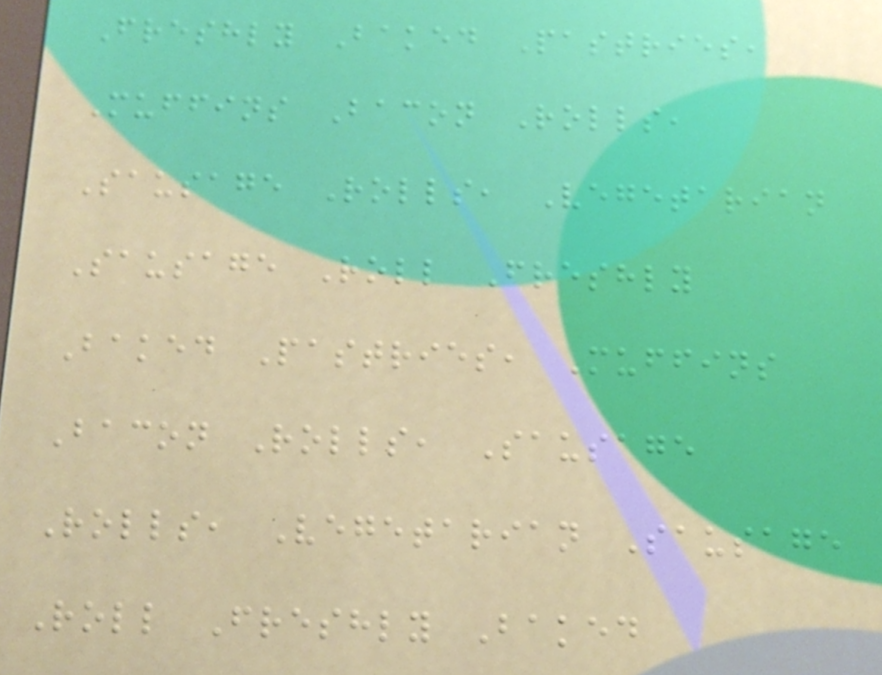Freshly Baked Pastries,
Muffins Bacon Rolls,
Sausage Rolls, Vegetarian
Sausage Roll Freshly
Baked Pastries, Muffins
Bacon Rolls, Sausage
Rolls, Vegetarian Sausage
Roll Freshly Baked
